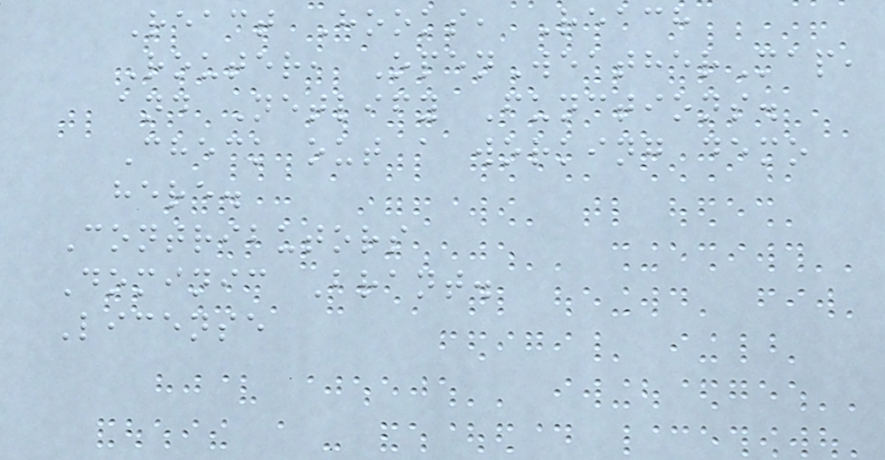React Hooks, Reach
Router, OpenWeatherMap,
and Netlify Functions.
Check out a working demo
here.
Contributors
Dominic Brant.
License
